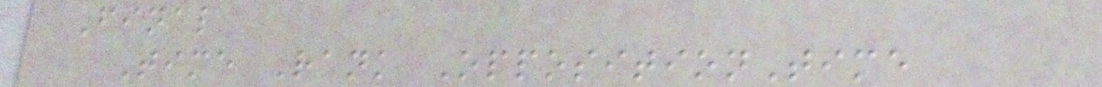Final
Time Rank OppositionTime
